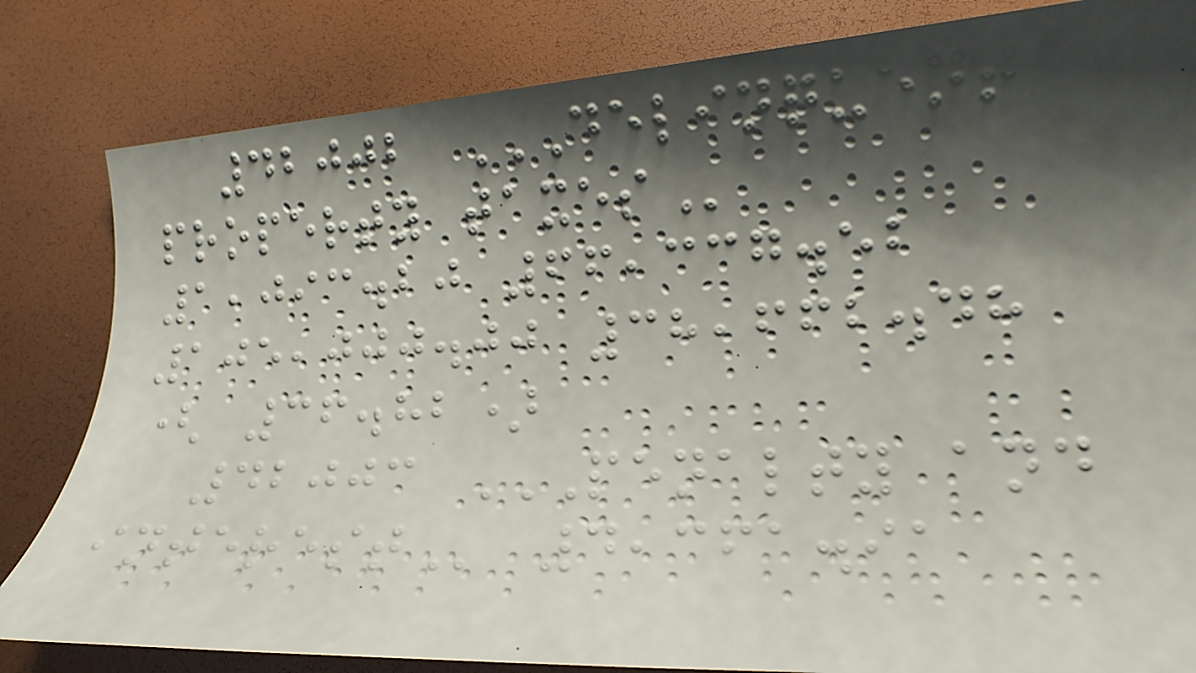42002 DELINQUENT
PROPERTY TAXES
1,093.20 66,337.52
105,000.00 38,662.48
( 36.82)
42003 PENALTY AND
INTEREST 4,361.91
